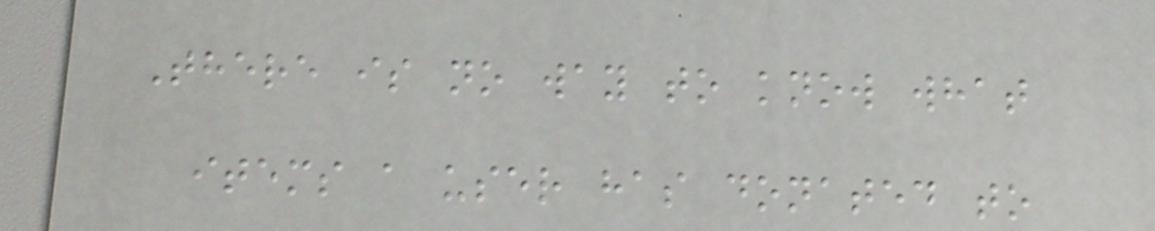There is no way to know what
items a user has donated to
